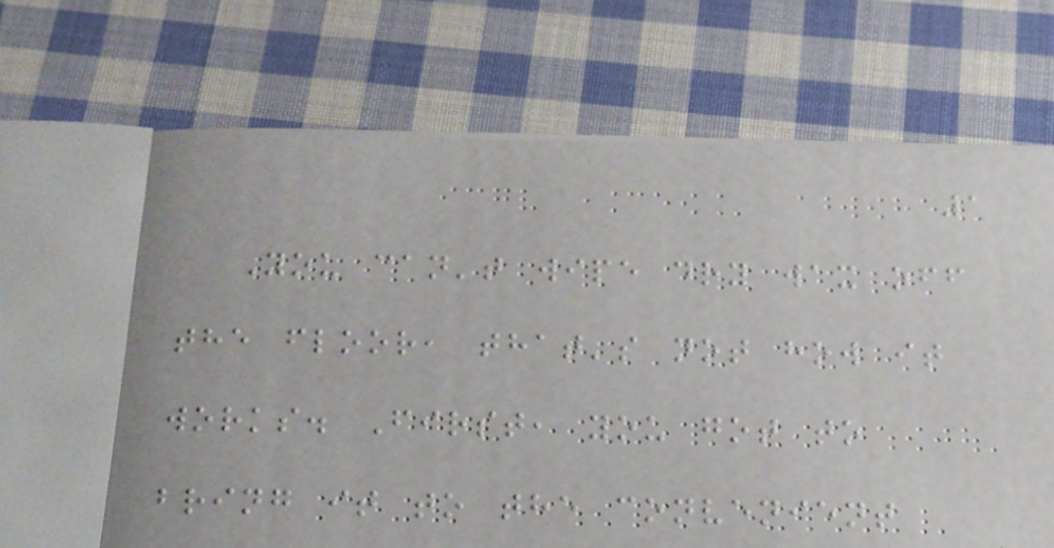1
You can't wipe dry wax off
the floor, that's not how it
works. First, you got to
bring it to the convenient
